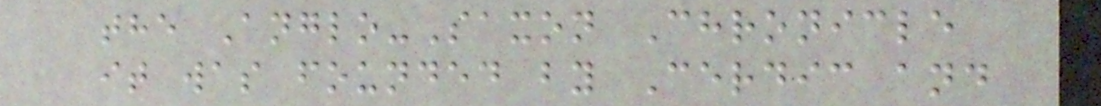the Anglo-Saxon Chronicle
it was founded by Cerdic and
